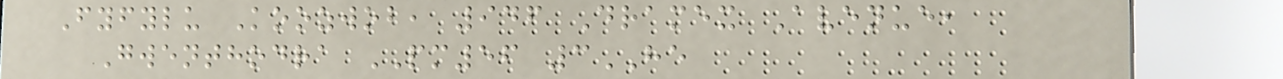Fyfylu Koozwob, 946 Dramex Avenue,
Gwenthodra PM56 3HE
